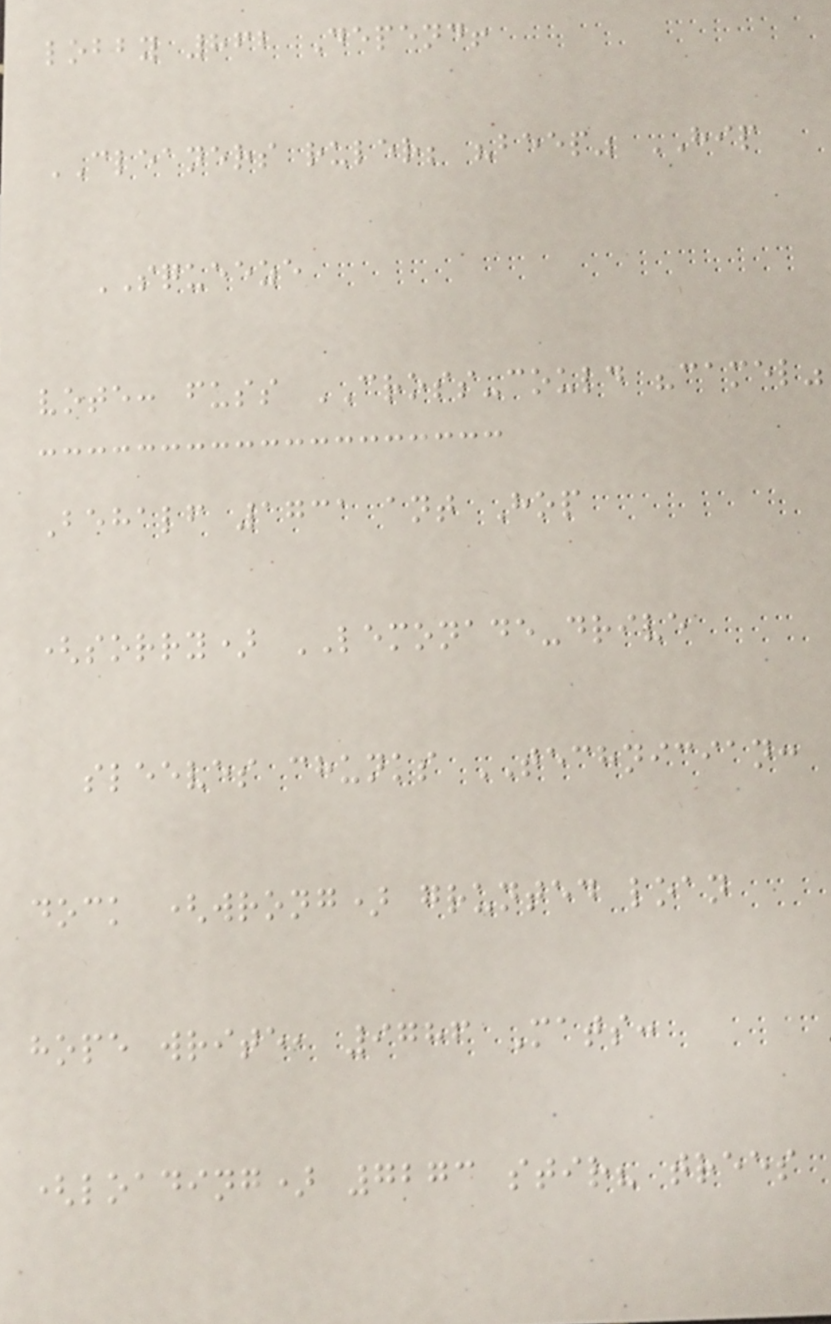lobby 862 Depend!
CLEANERS ruler; "beep" HIP
SQUEEZE
vote: fuss CROSS-could "camel"
Behalf 1731 ant Hop
(sorry) LEMONADE-drive
sleeves chunks TECHNICIAN:
dock (wrong) grunted loan
hope write, 9786 Mats:
(loading) 7273 stir? trees
